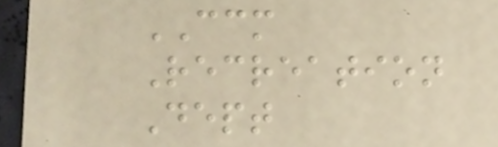CCM
Recreation
Dept
